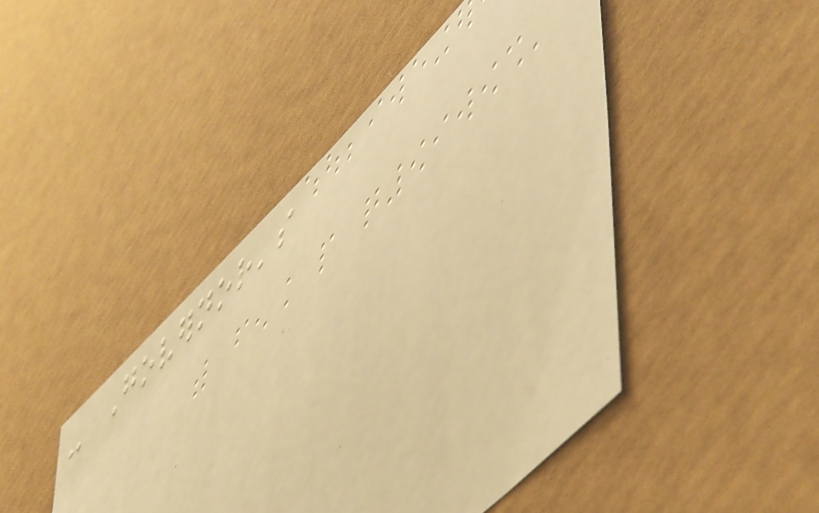- Governor's
